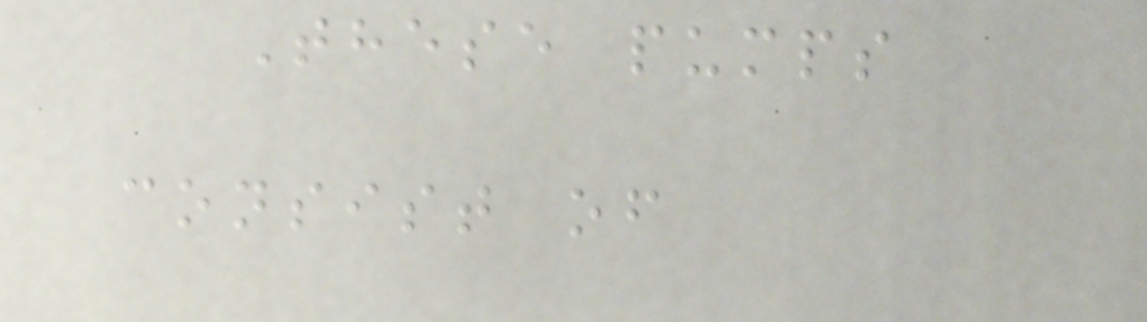These pumps
consist of
